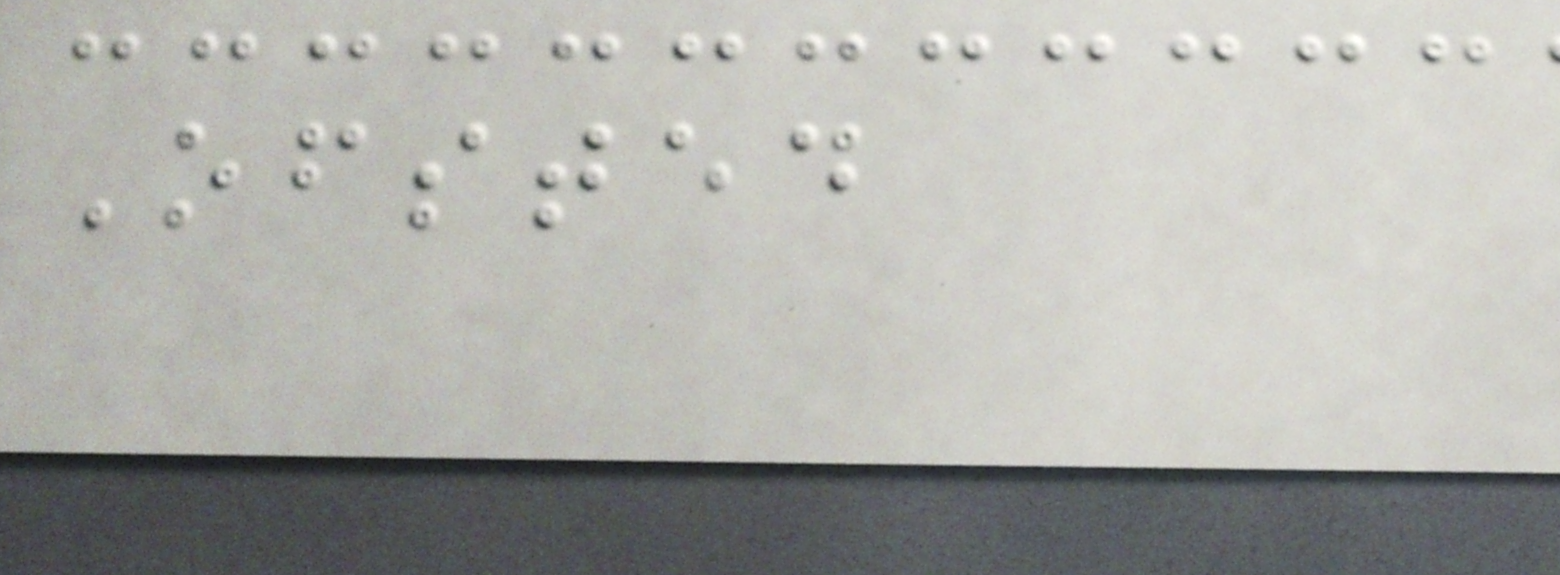Ofsted
